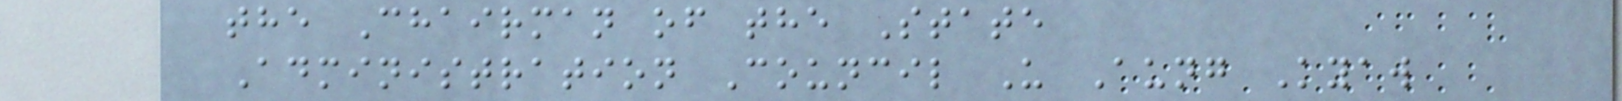the Chairman of the State
Administration Council U Aung Kyaw
